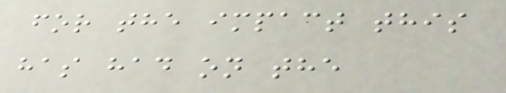for the impact this
has had on the
